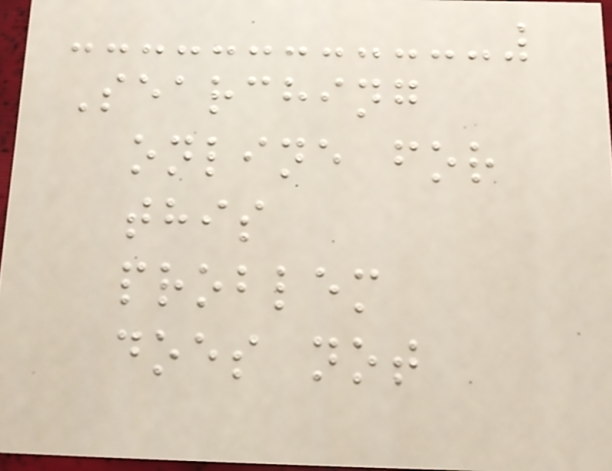Searching
online for
this
problem
does not
